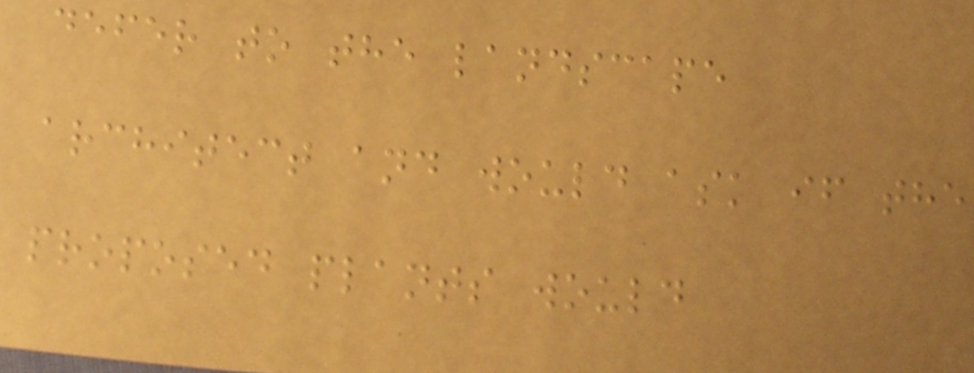defer to the landscape
architect and would ask if the
proposed plants would
